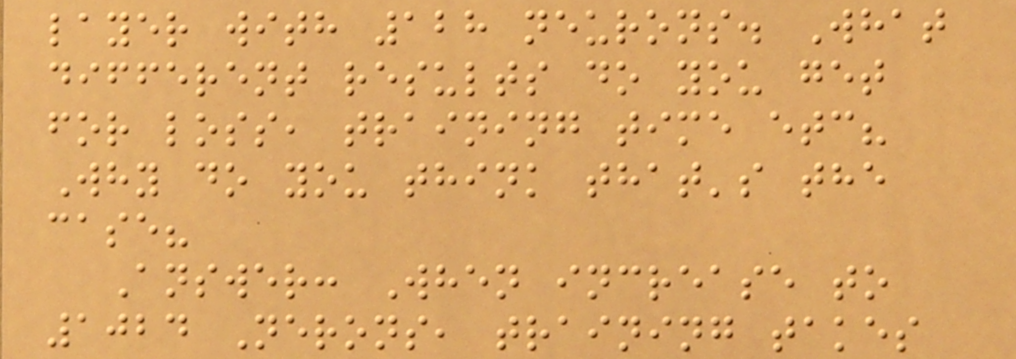layer with 128 neurons. What
different results do you get
for loss, training time etc?
Why do you think that's the
case?
Answer: When increase to
1024 Nerons, training takes
